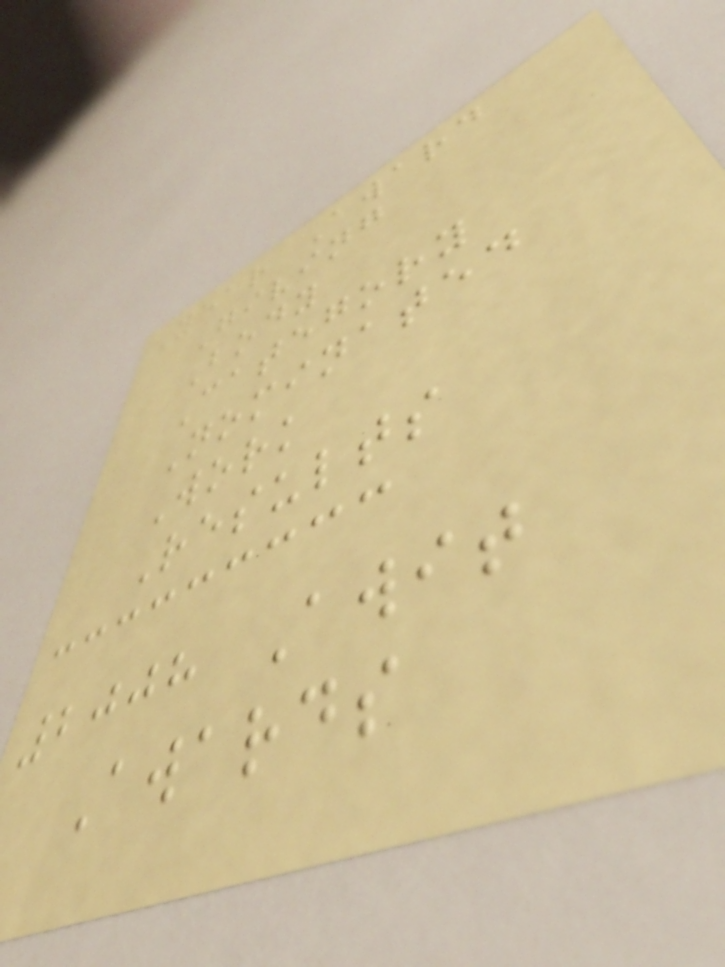Year Award
Giving
Body
Category
Nominated
Work
Results
2008 Awit
Awards
